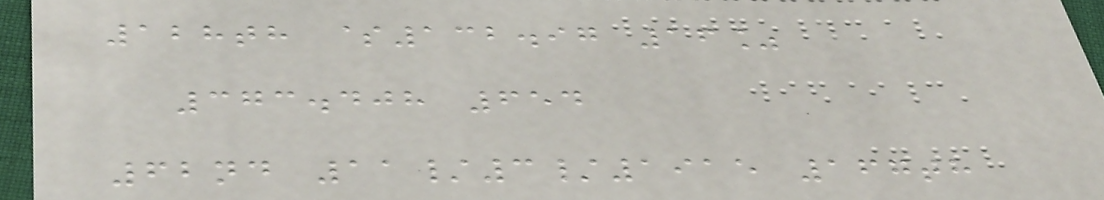128th $132.97 16%
373.408 654
62nd 11/3/1915 167th
